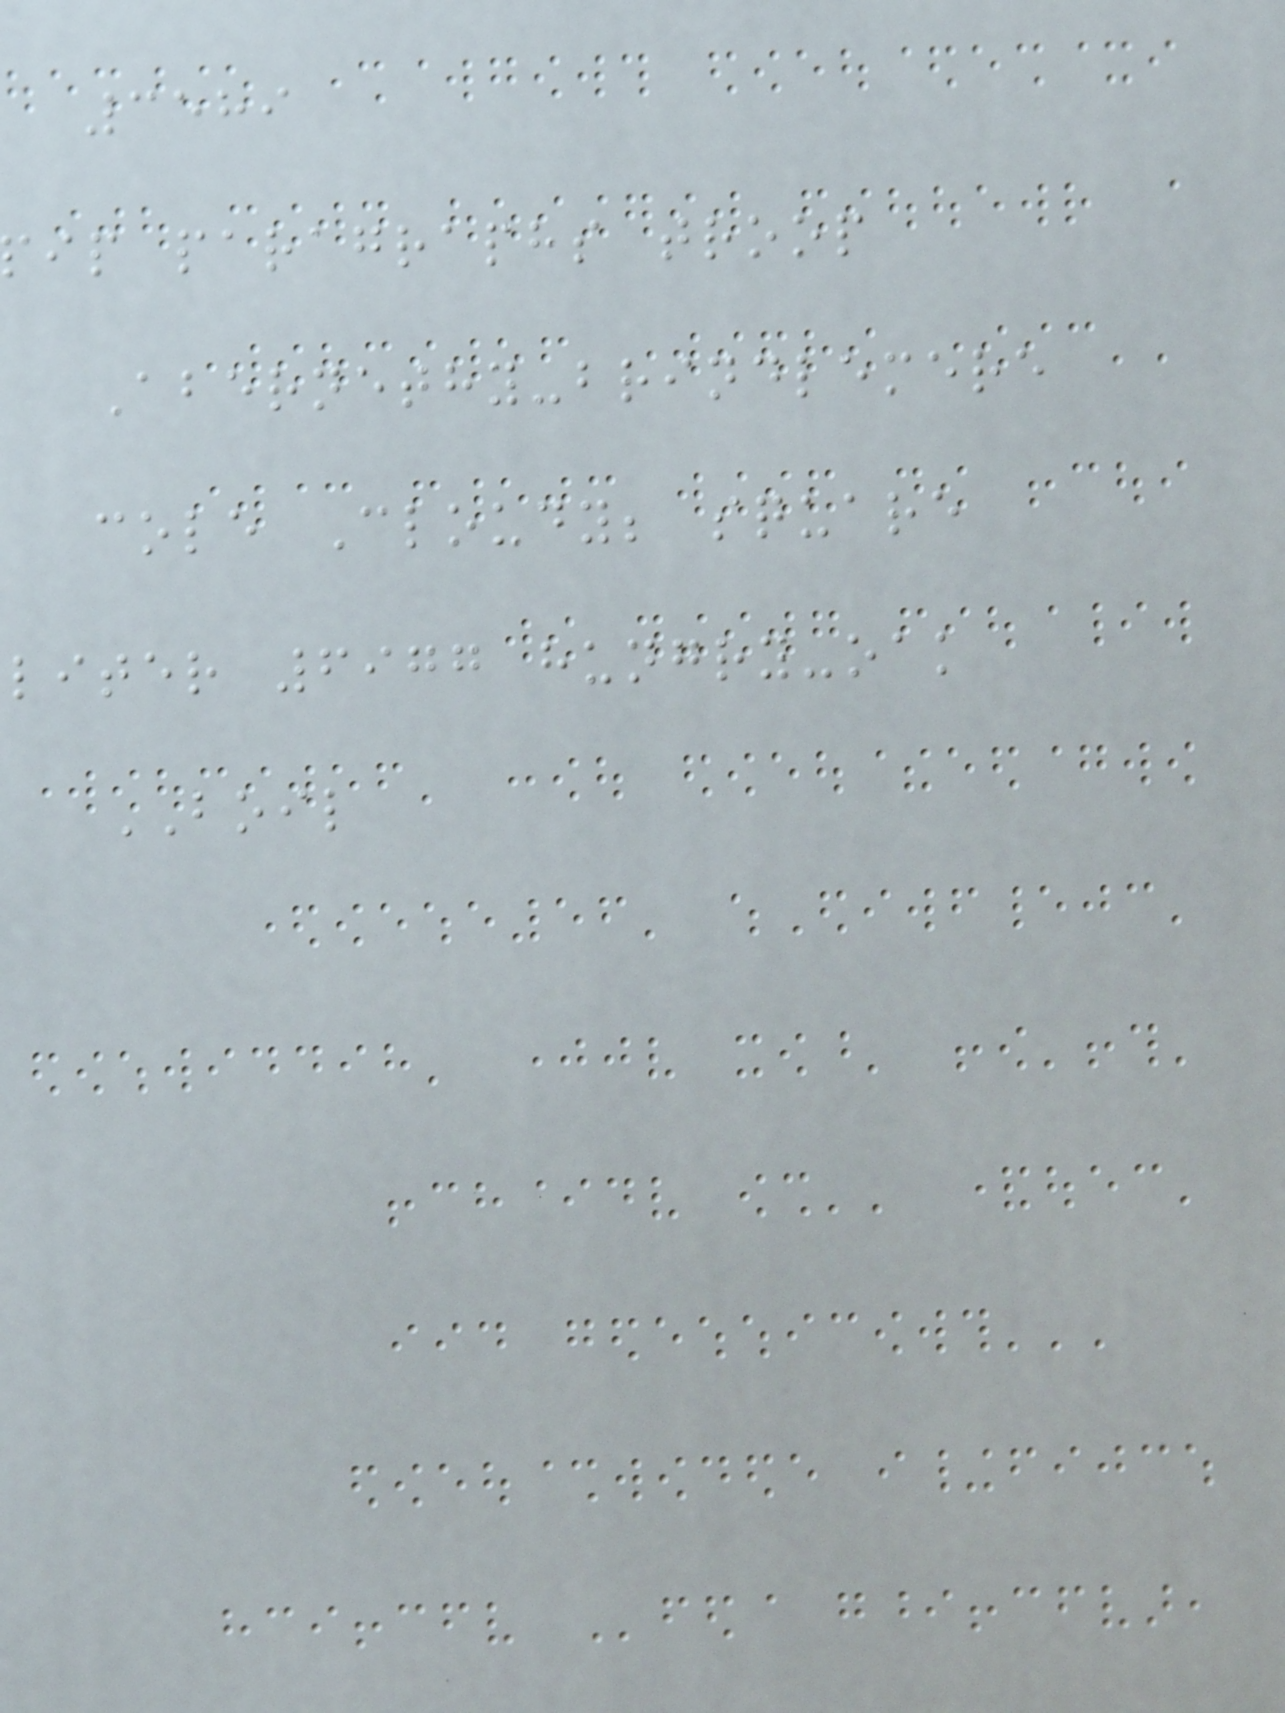3589
ip paragraphs troop
Abernethy-brindlemere
cole Cloudy; square
liter 6977 hungry-oak
BOIL
